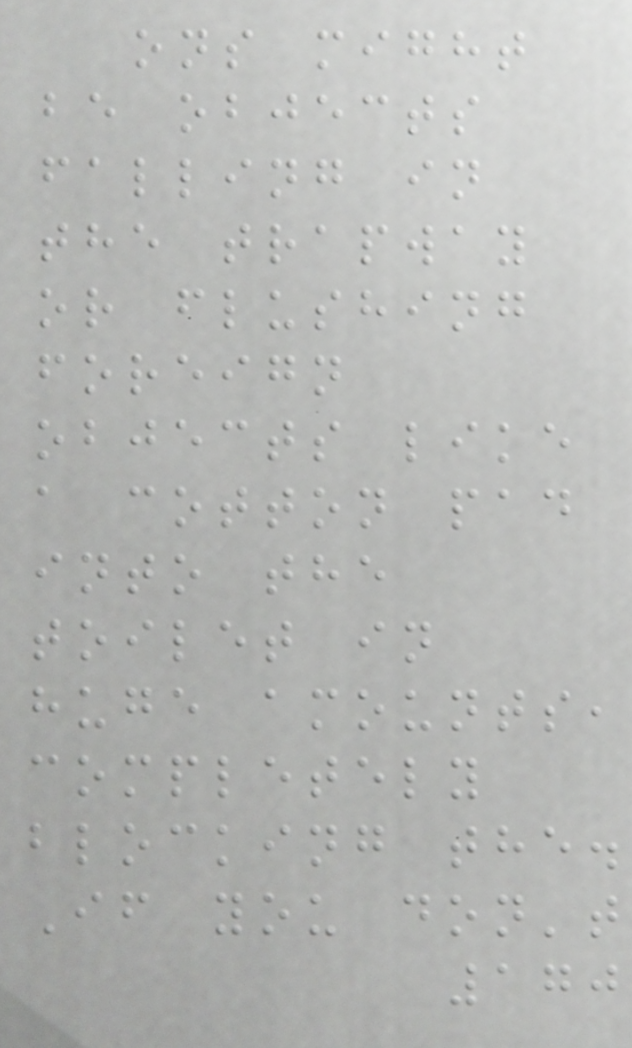ons might
be objects
falling in
the trapway
or flushing
foreign
objects like
a cotton pad
into the
toilet in
huge amounts,
completely
blocking the.
If you don't
170
